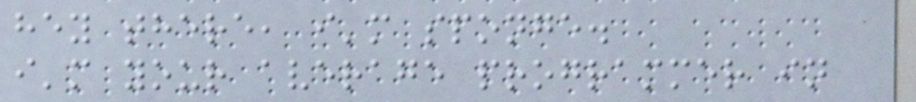hey there, i'm sponge.
i'm your average programmer in
